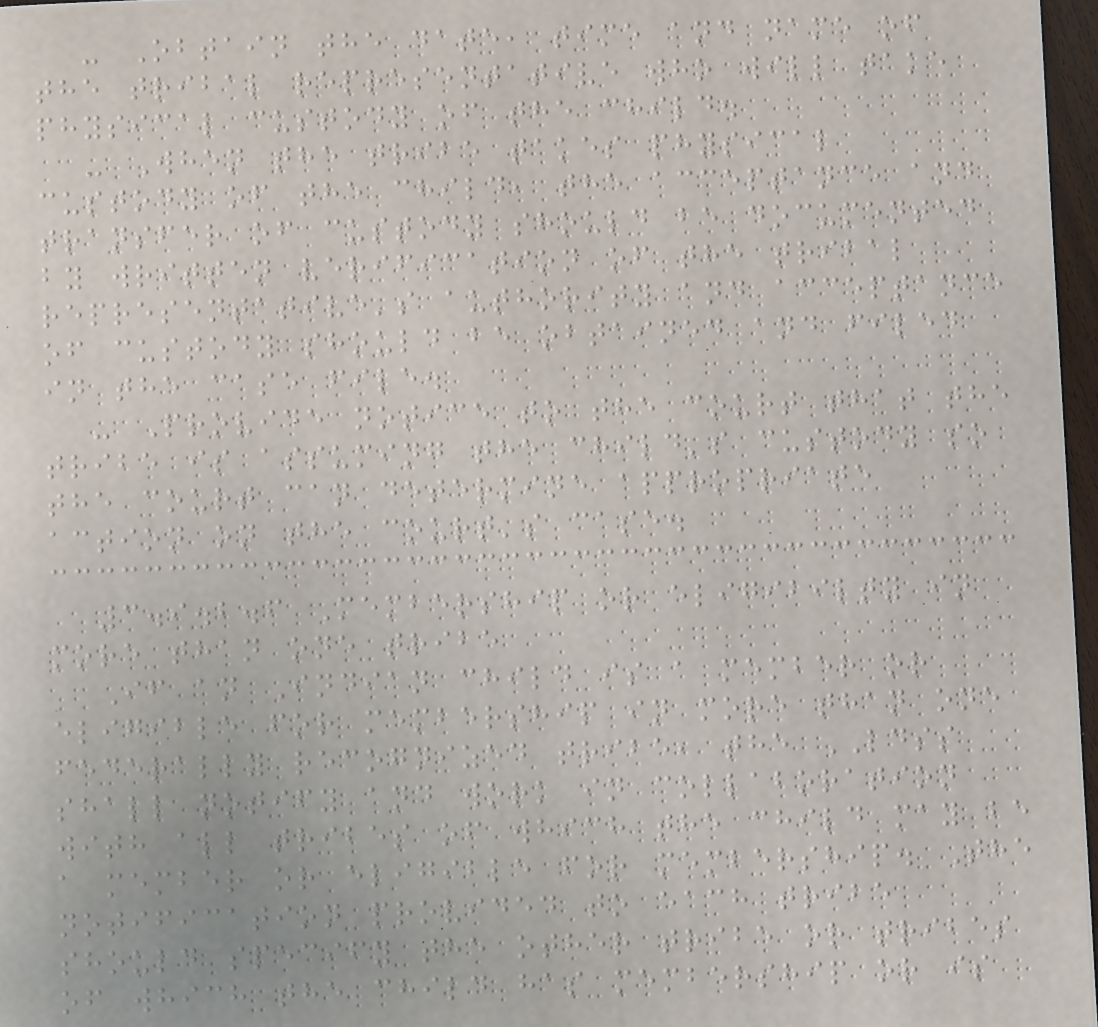- Obtain the date, time and name of
the tribal representative who will take
physical custody of the child.
- When the tribe takes physical
custody of the child, the acceptance and
transfer of custody should be documented
by written verification of the tribal
representative's authority and acceptance
of custody should be obtained and filed
in the case file.
- Provide notice to the court that the
tribe is assuming the child's custody so
the court can determine appropriate
action on the court's case.
3.9.2.6 Membership or eligibilty in
more than one tribe
If an Indian child is a member or
eligible for membership in more than one
federally recognized tribe, the LDSS
shall notify and work in collaboration
with all tribes of which the child may be
a member or eligible for membership. The
notification provided to each tribe
should specify the other tribe or tribes
of which the child has membership or is
